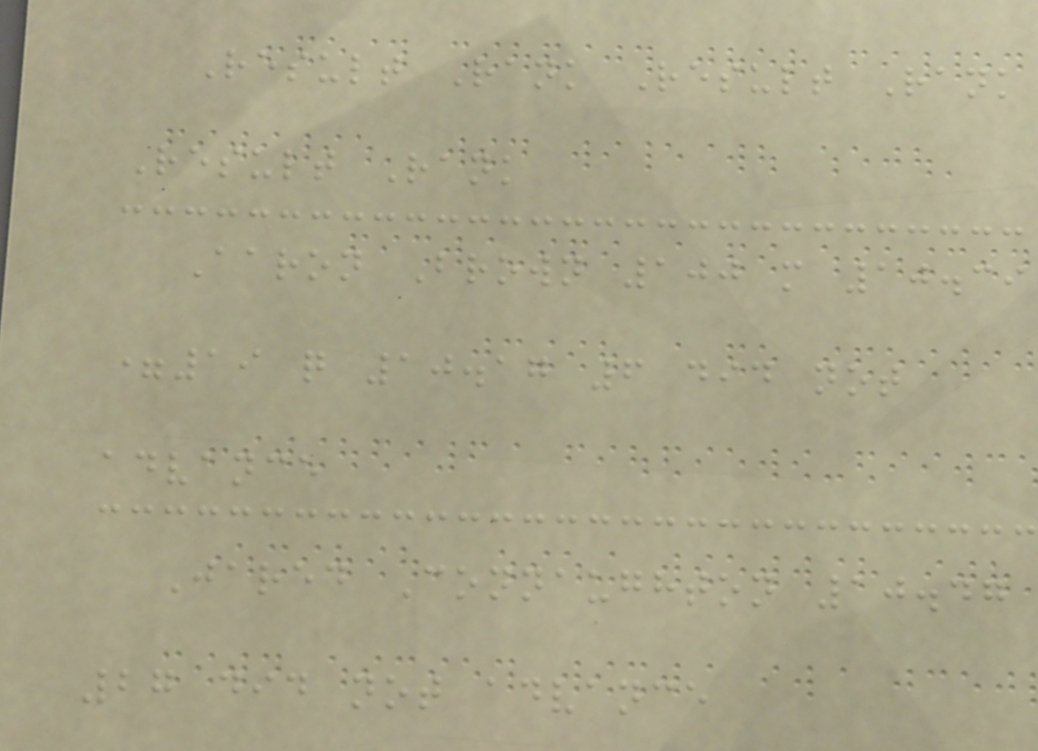Result Rank Result Rank
Result Rank
Aaron Brown 100 m 10.39
=19 q 10.17 6 did not
advance
Jared Connaughton 10.47
27 did not advance
